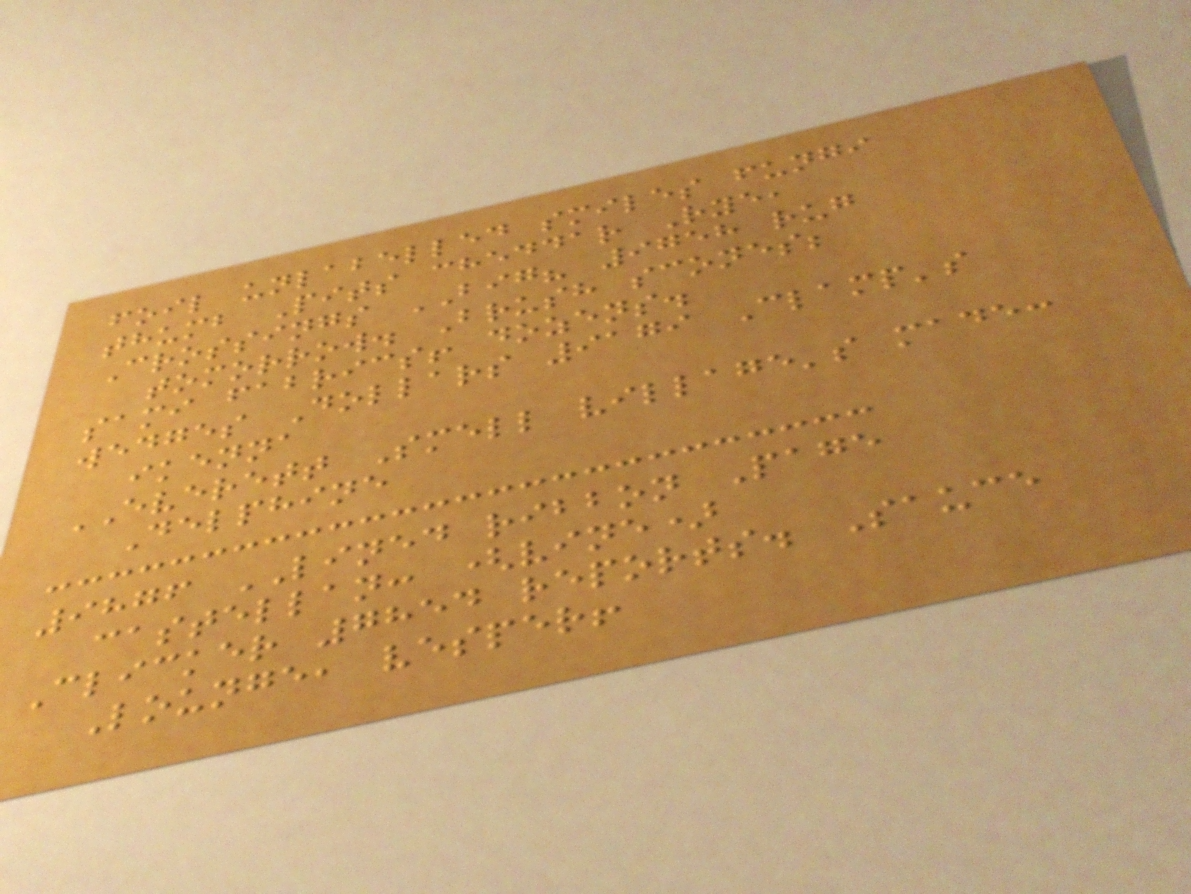foil unlabelled smiles fungi
thumb Pits cheddar Rye,
Crossings BIG? 9758 rug
tomorrow. Brush scones;
sami fabrics! dozens.
wedges Dollars 9179 Clamp's
ikenna
EVERETT Smell village's made:
Delphine
9876 LINED ribbon Page
castellan: (vine)
Clicker 7854 reports. Sauce
Lounge, vesper!
